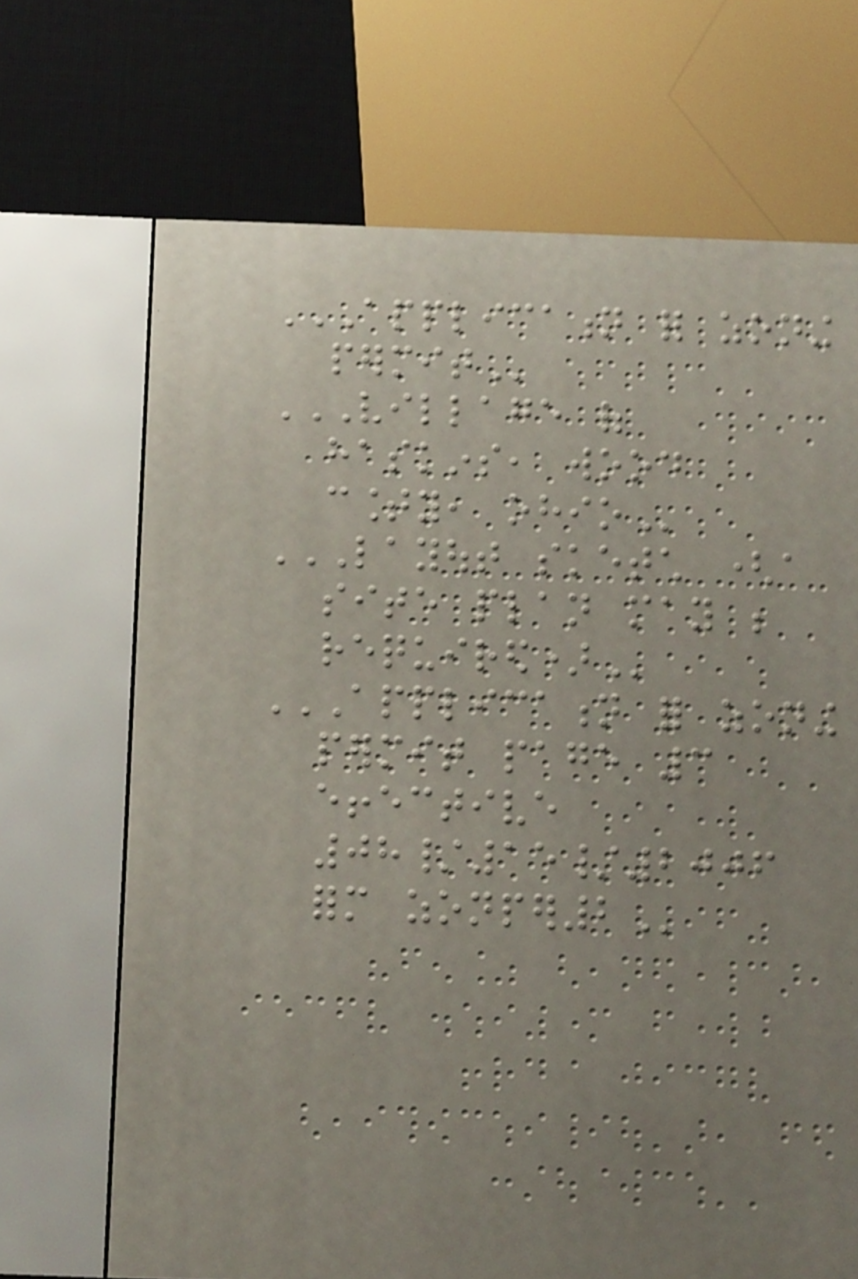APPLICATION FOR ZONING
PERMIT
VILLAGE OF
HASKINS, WOOD
COUNTY, OHIO
LAYOUT SKETCH (A
SITE PLAN MAY BE
REQUIRED)
APPLICATION FOR ZONING
PERMIT PAGE 3
EFFECTIVE
08/15/2006
FORM ZONPER2
